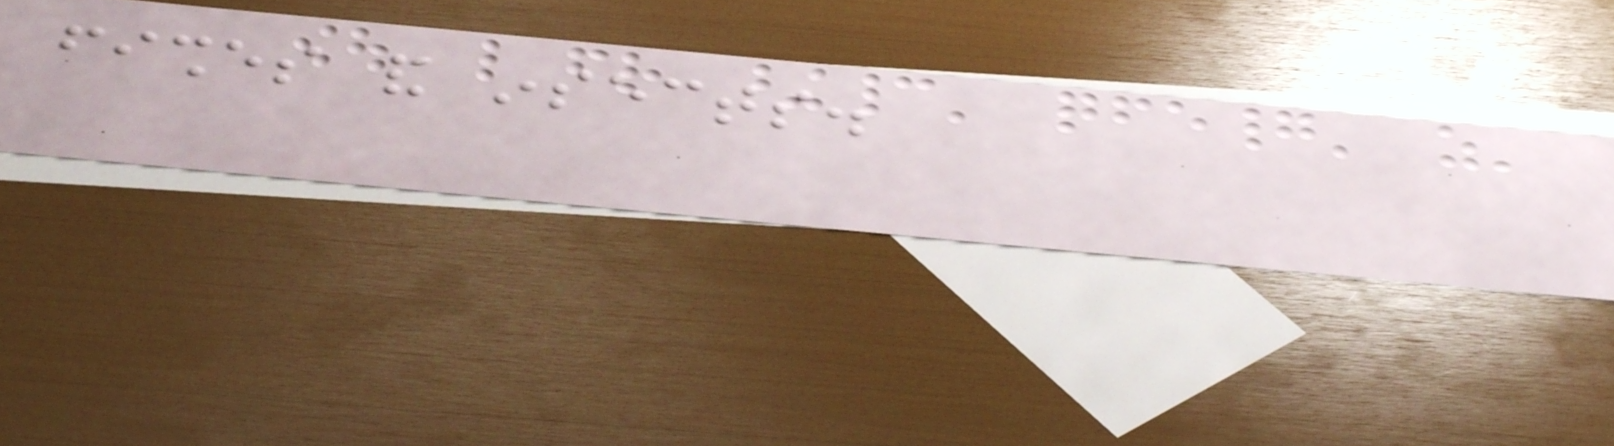fishes and insects.
